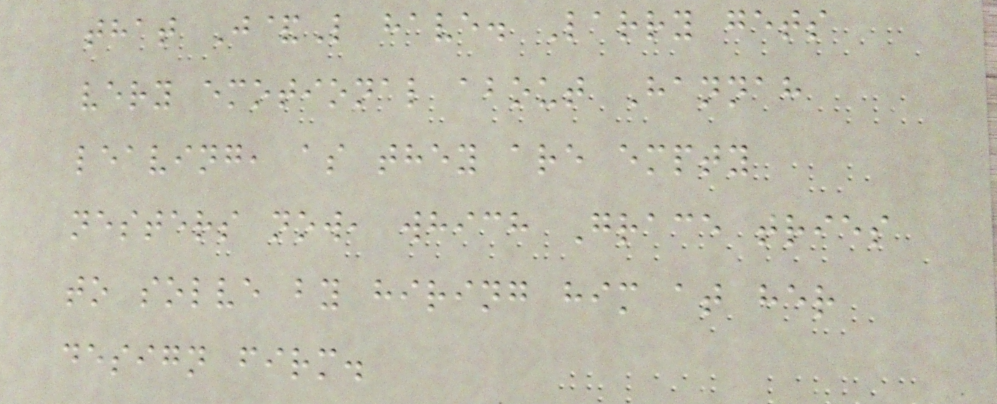that J&L have. Larry gets
very emotional about Hannah
leaving, as they are empty
nesters now, which Grace tries
to solve by hiring him at her
design firm.
